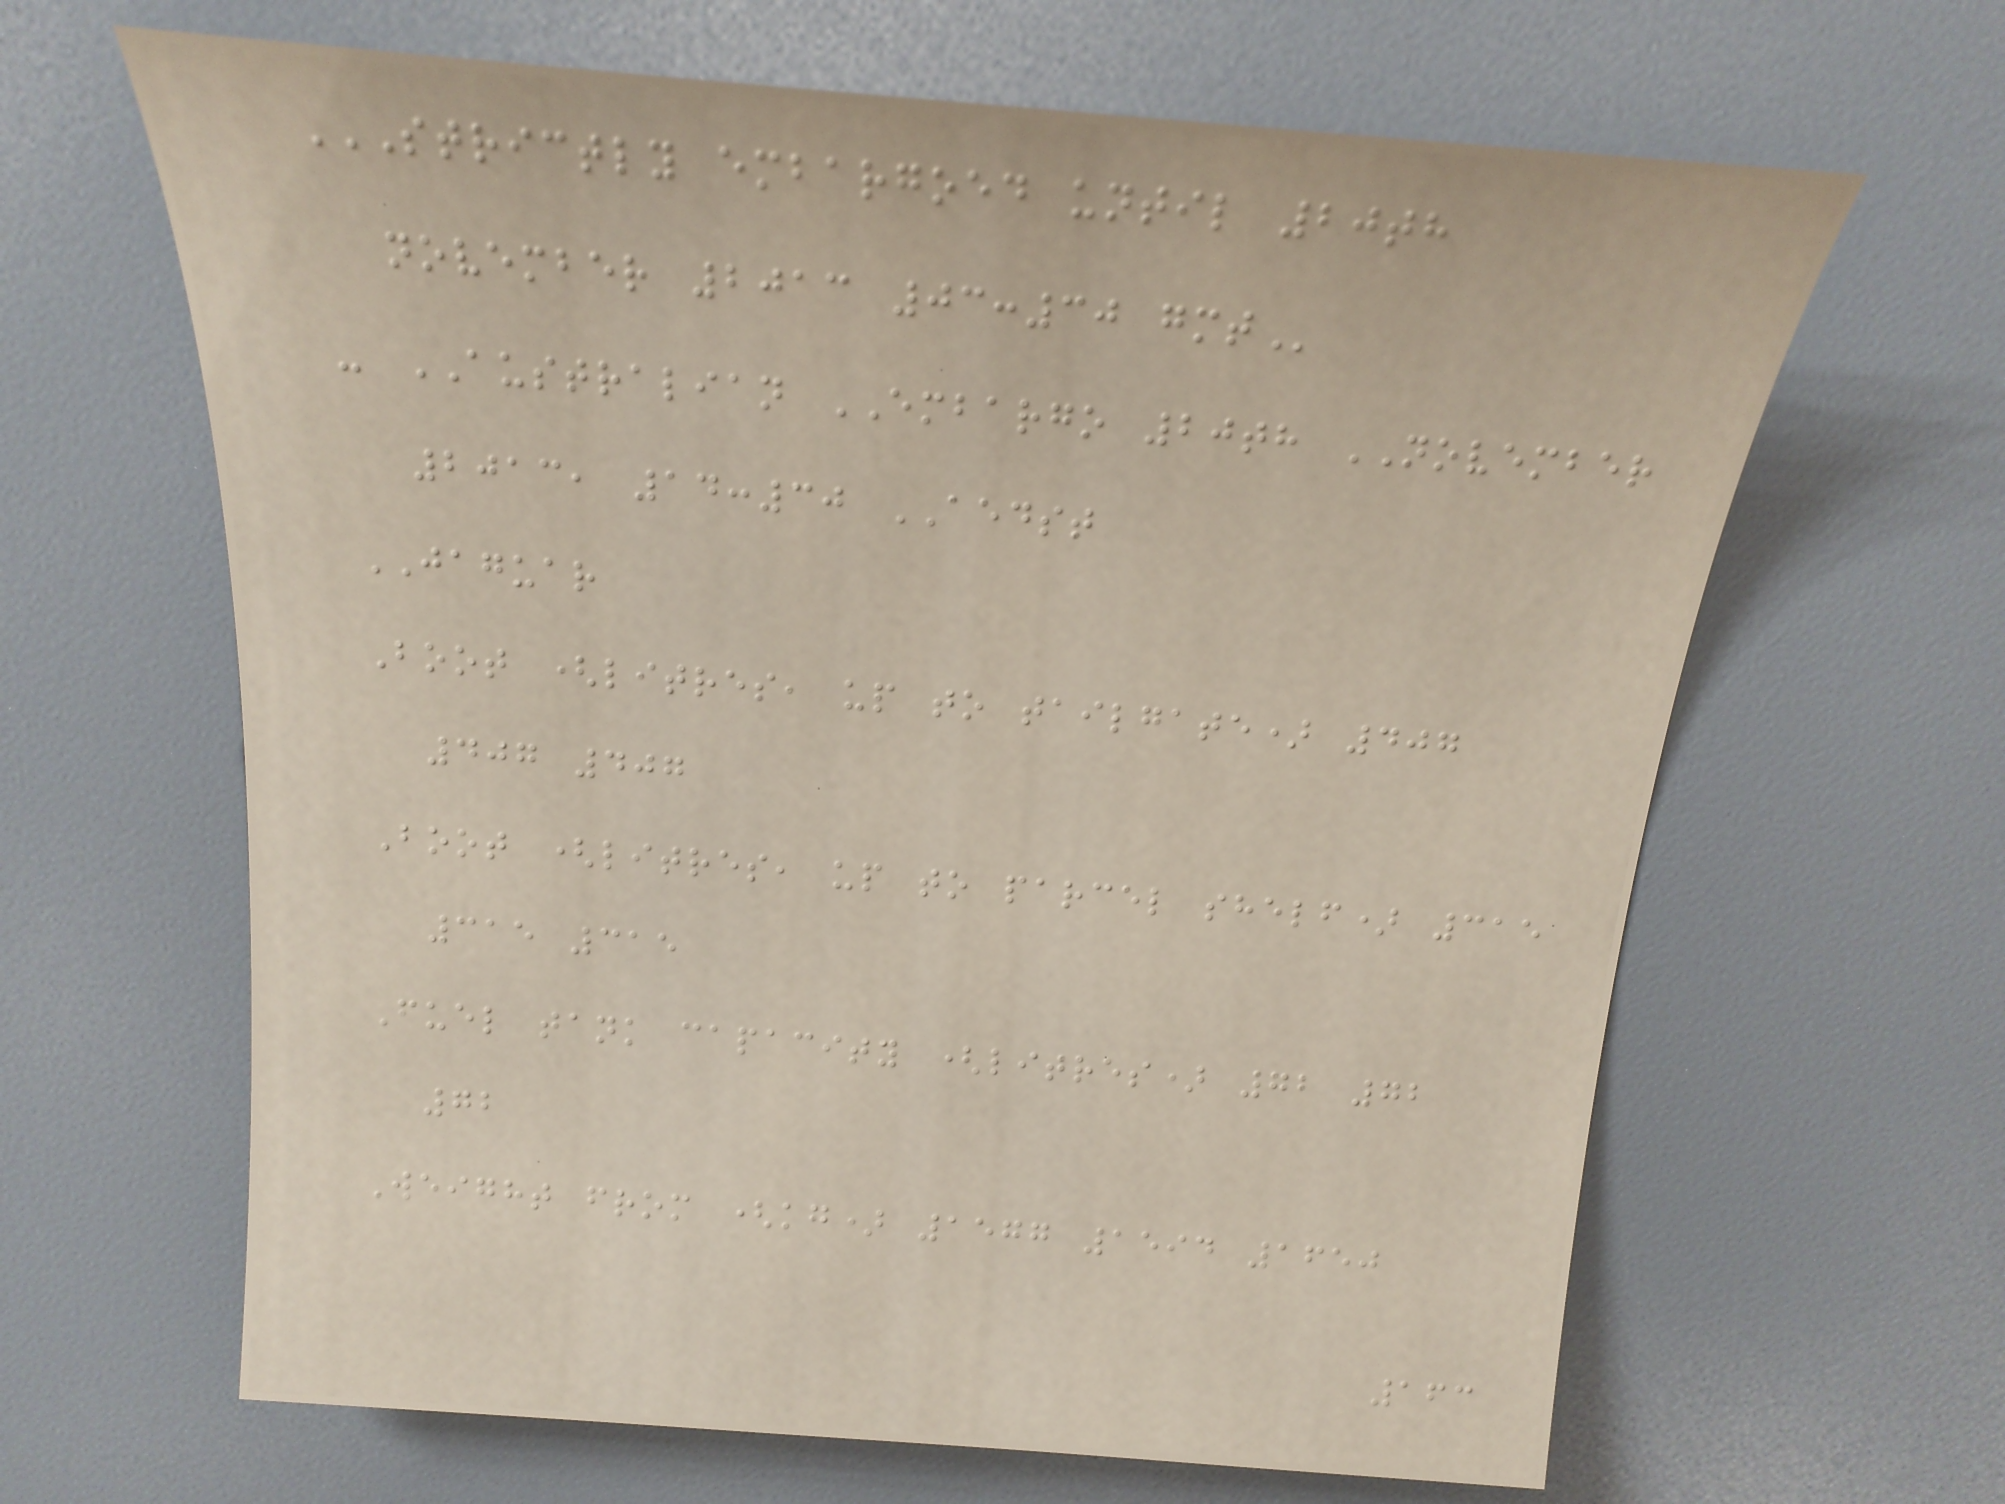STRICTLY EMBARGOED UNTIL 20TH
NOVEMBER 2013 03:30 GMT
- AUSTRALIAN EMBARGO 20th NOVEMBER
2013, 14:30 AEDST
JAGUAR
Boot (litres, up to tailgate) 407
407 407
Boot (litres, up to parcel shelf) 315
315 315
Fuel tank capacity (litres) 72 72
72
Weight from (kg) 1577 1594 1650
163
